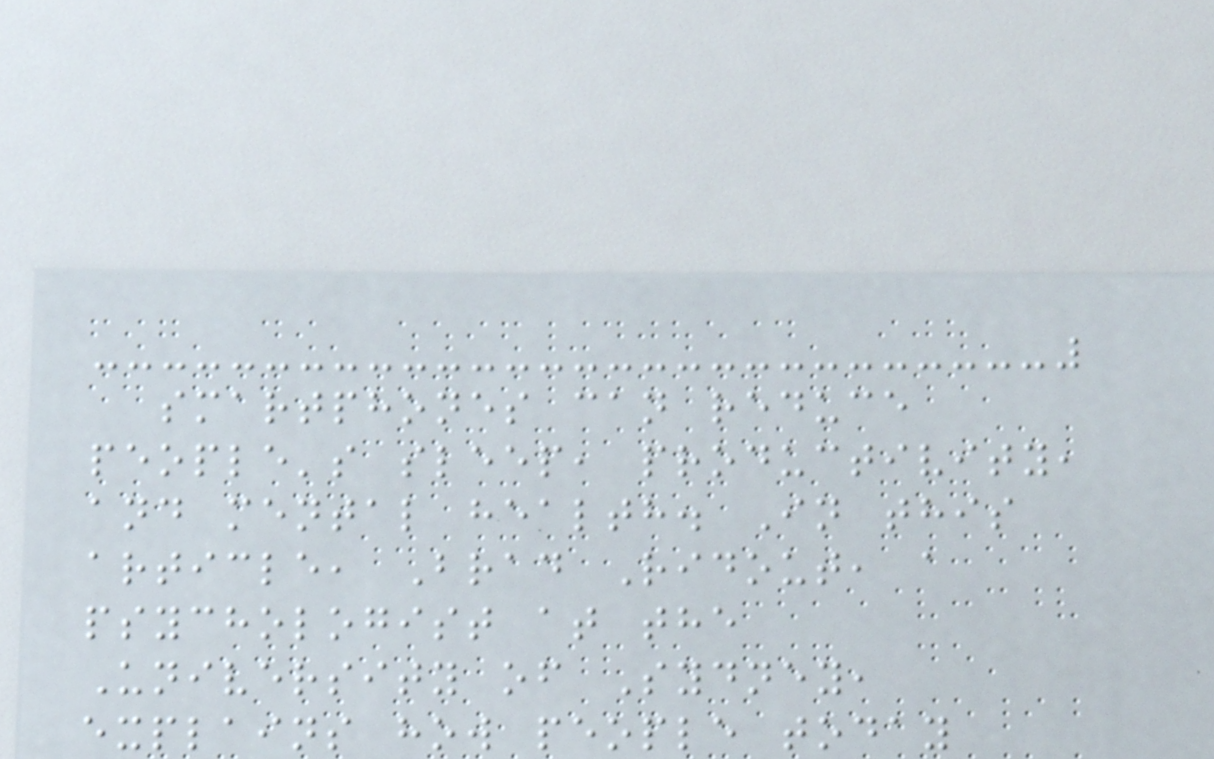smartphones can reduce
people's sleep, productivity,
and mental health. In this
article, Brad Ridout, a
psychologist at the
University of Sydney,
explains how people today
